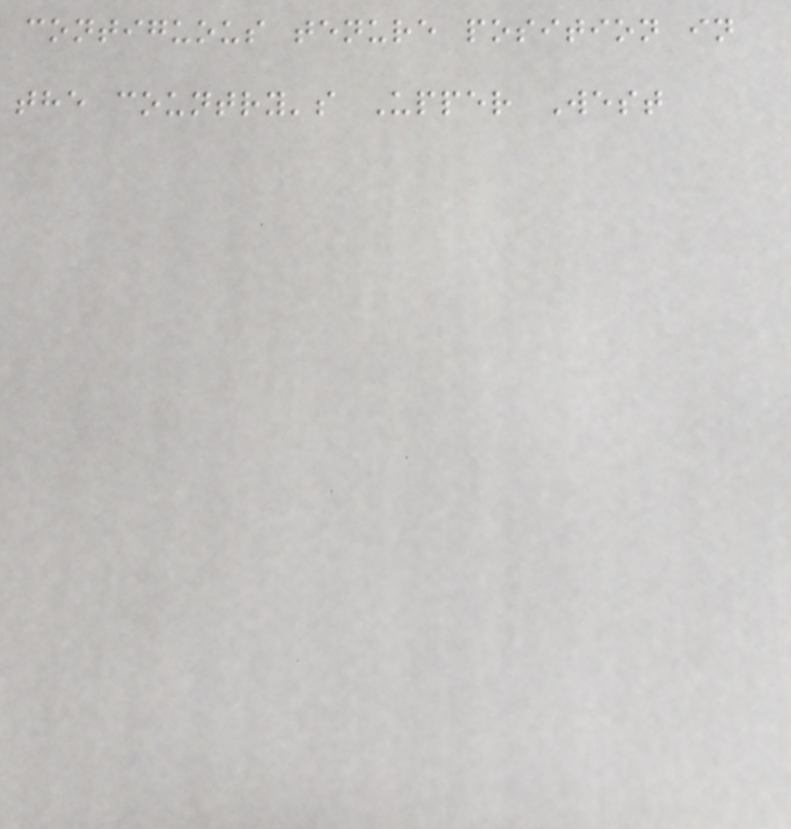contiguous tenure position in
the country's Upper West
